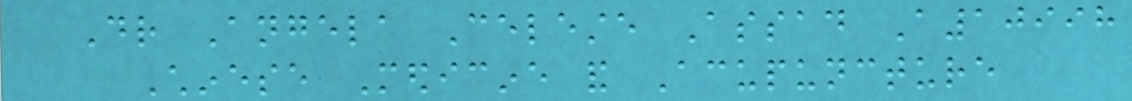Dr Angela Celeste Assad A10998
Chinese Medicine and Acupuncture
